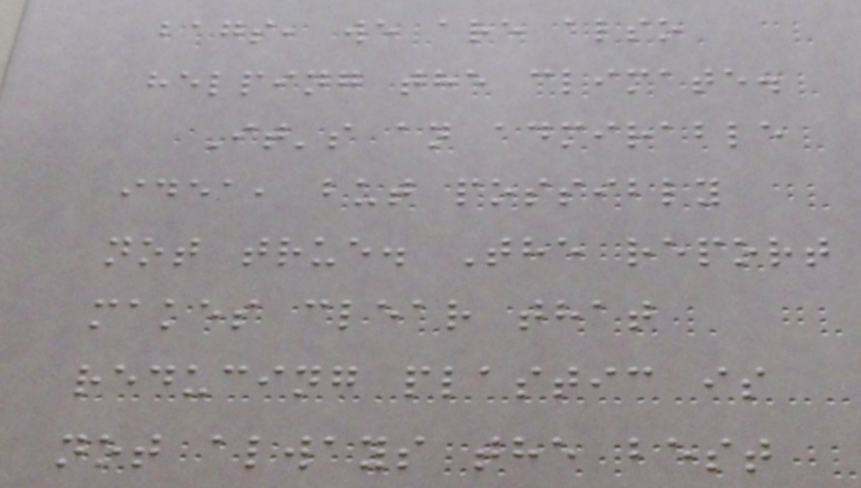bags, we are also
helping the climate.
It's an admirable
idea, but possibly
not true. The report
makes clear that
reducing plastic is
not always the best
